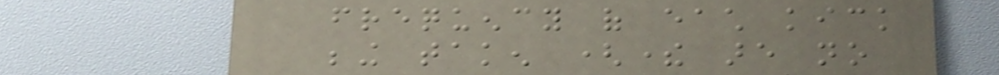frequency of each kick
being taken (there are no
